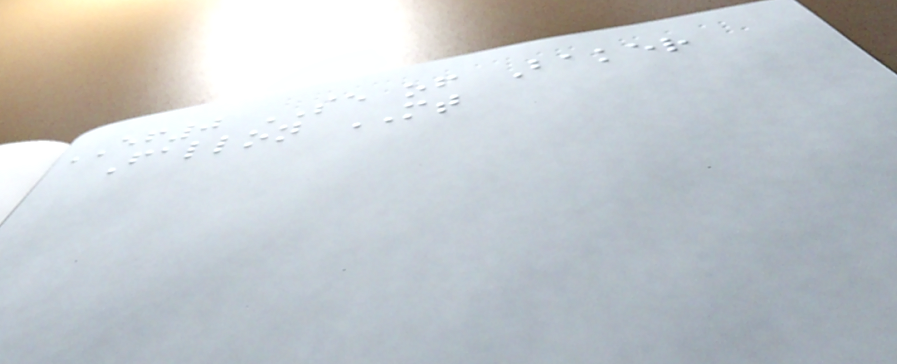EF0 SE of Baker
Fallon MT
